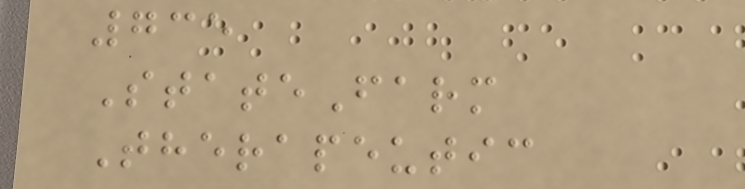735
StateFarm
Therapeutic
